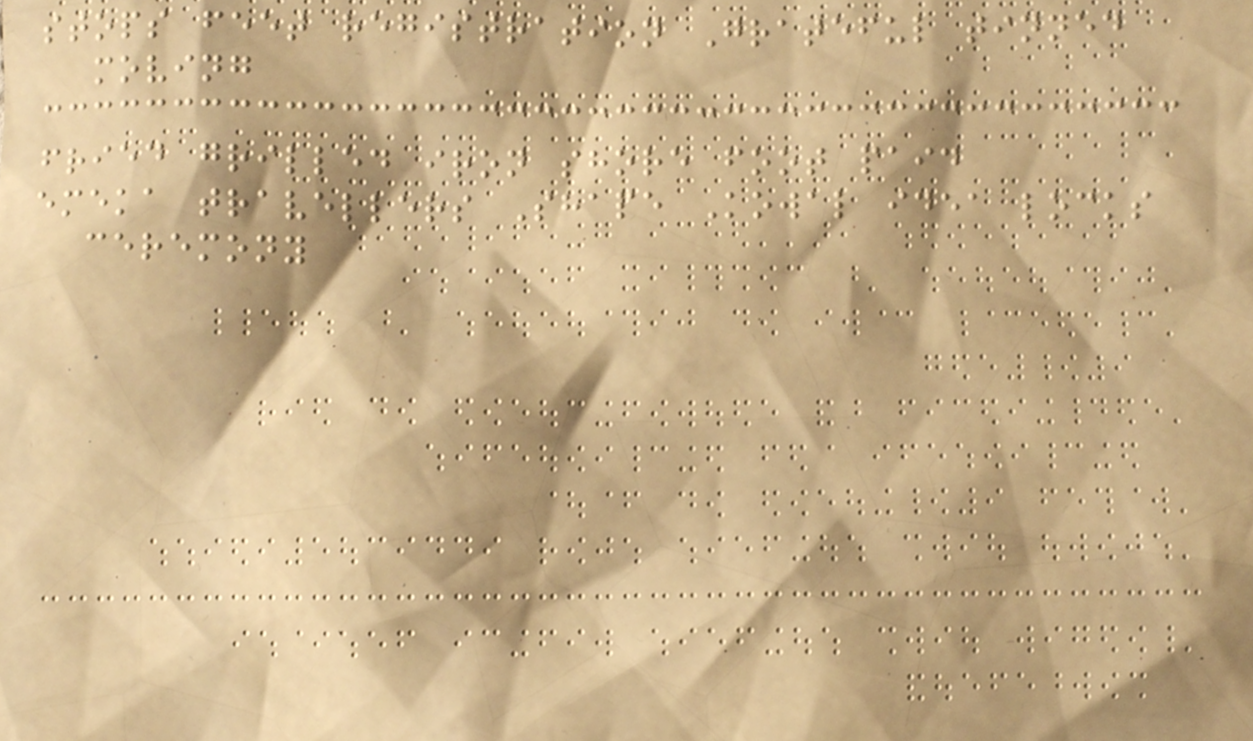stops feet registration Grateful tinned
moving
fried grilled iron shore foot paid
emeka travellers Shape Kowal idea locks
ceremony
